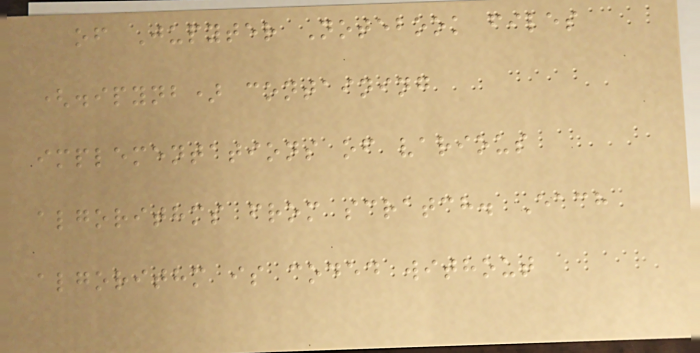of Jupyter Notebook files
(.ipynb) containing
implementations of various
algorithms from scratch. Each
algorithm is coded without
